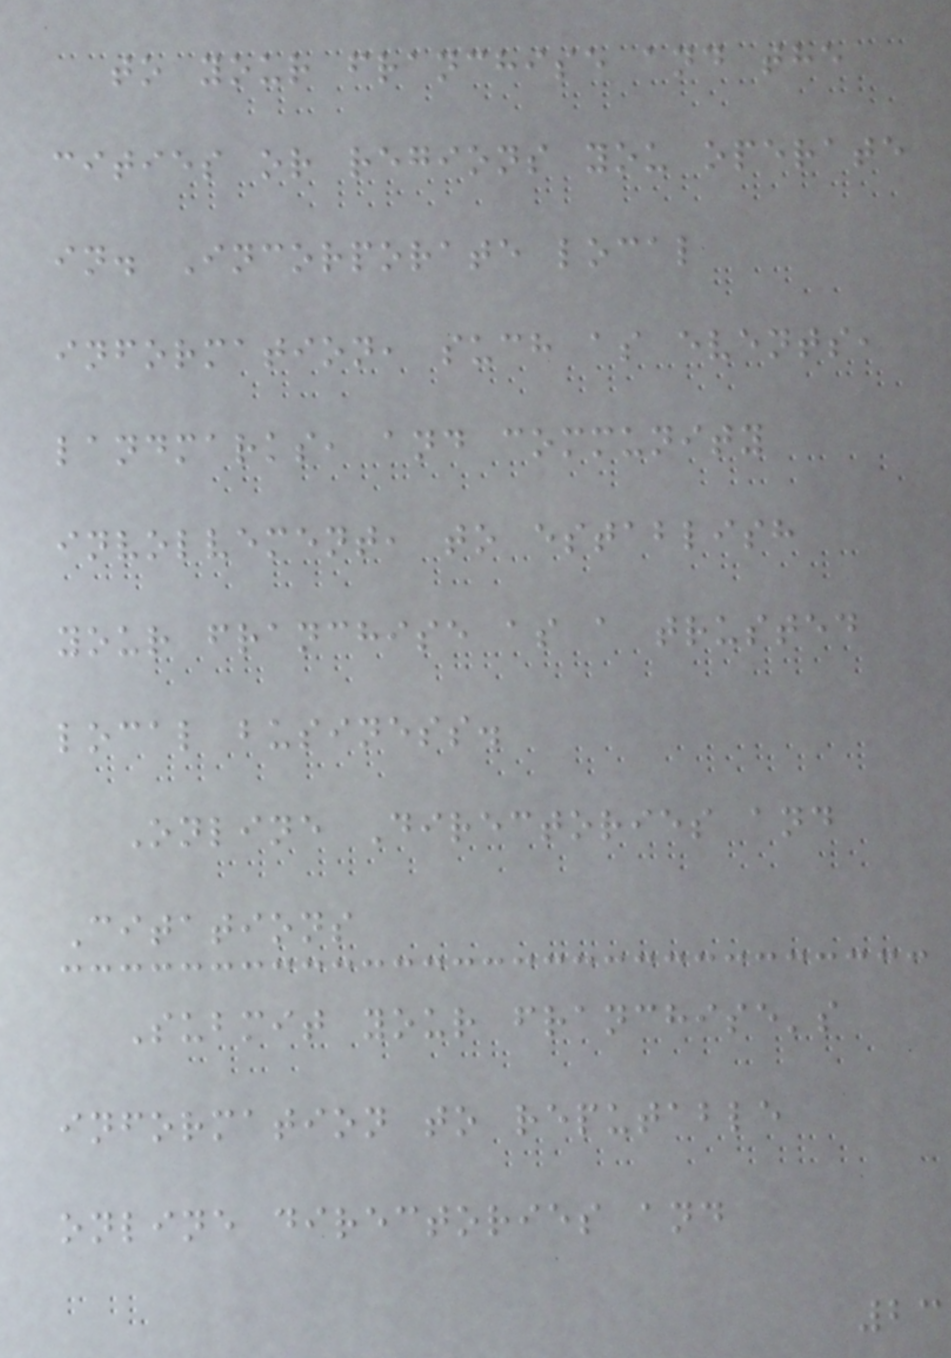to your franchise and the
cities or regions you operate
in. Incorporate local
information, such as events,
landmarks, and community
involvement, to establish
your franchise as a trusted
local business.
Online Directories and
Citations
Submit your franchise's
information to reputable
online directories and
23
